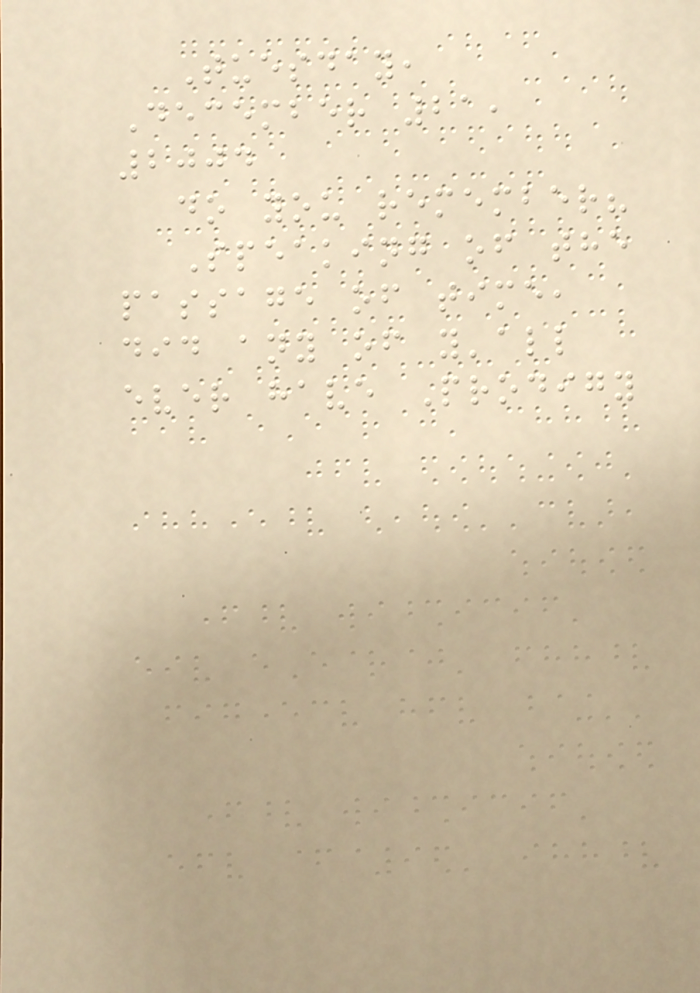Tuesday,
December 21,
2004
do you remember?
Speaking of the
passage of time,
did any of y'all
ever have Prodigy
